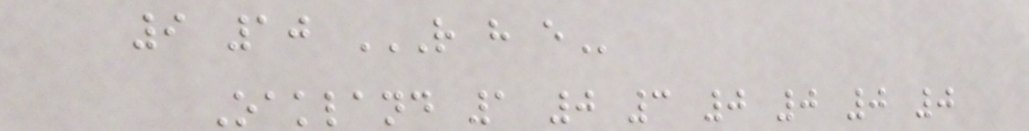9 10 R H E
Oakland 1 0 3 0 0 0 0
